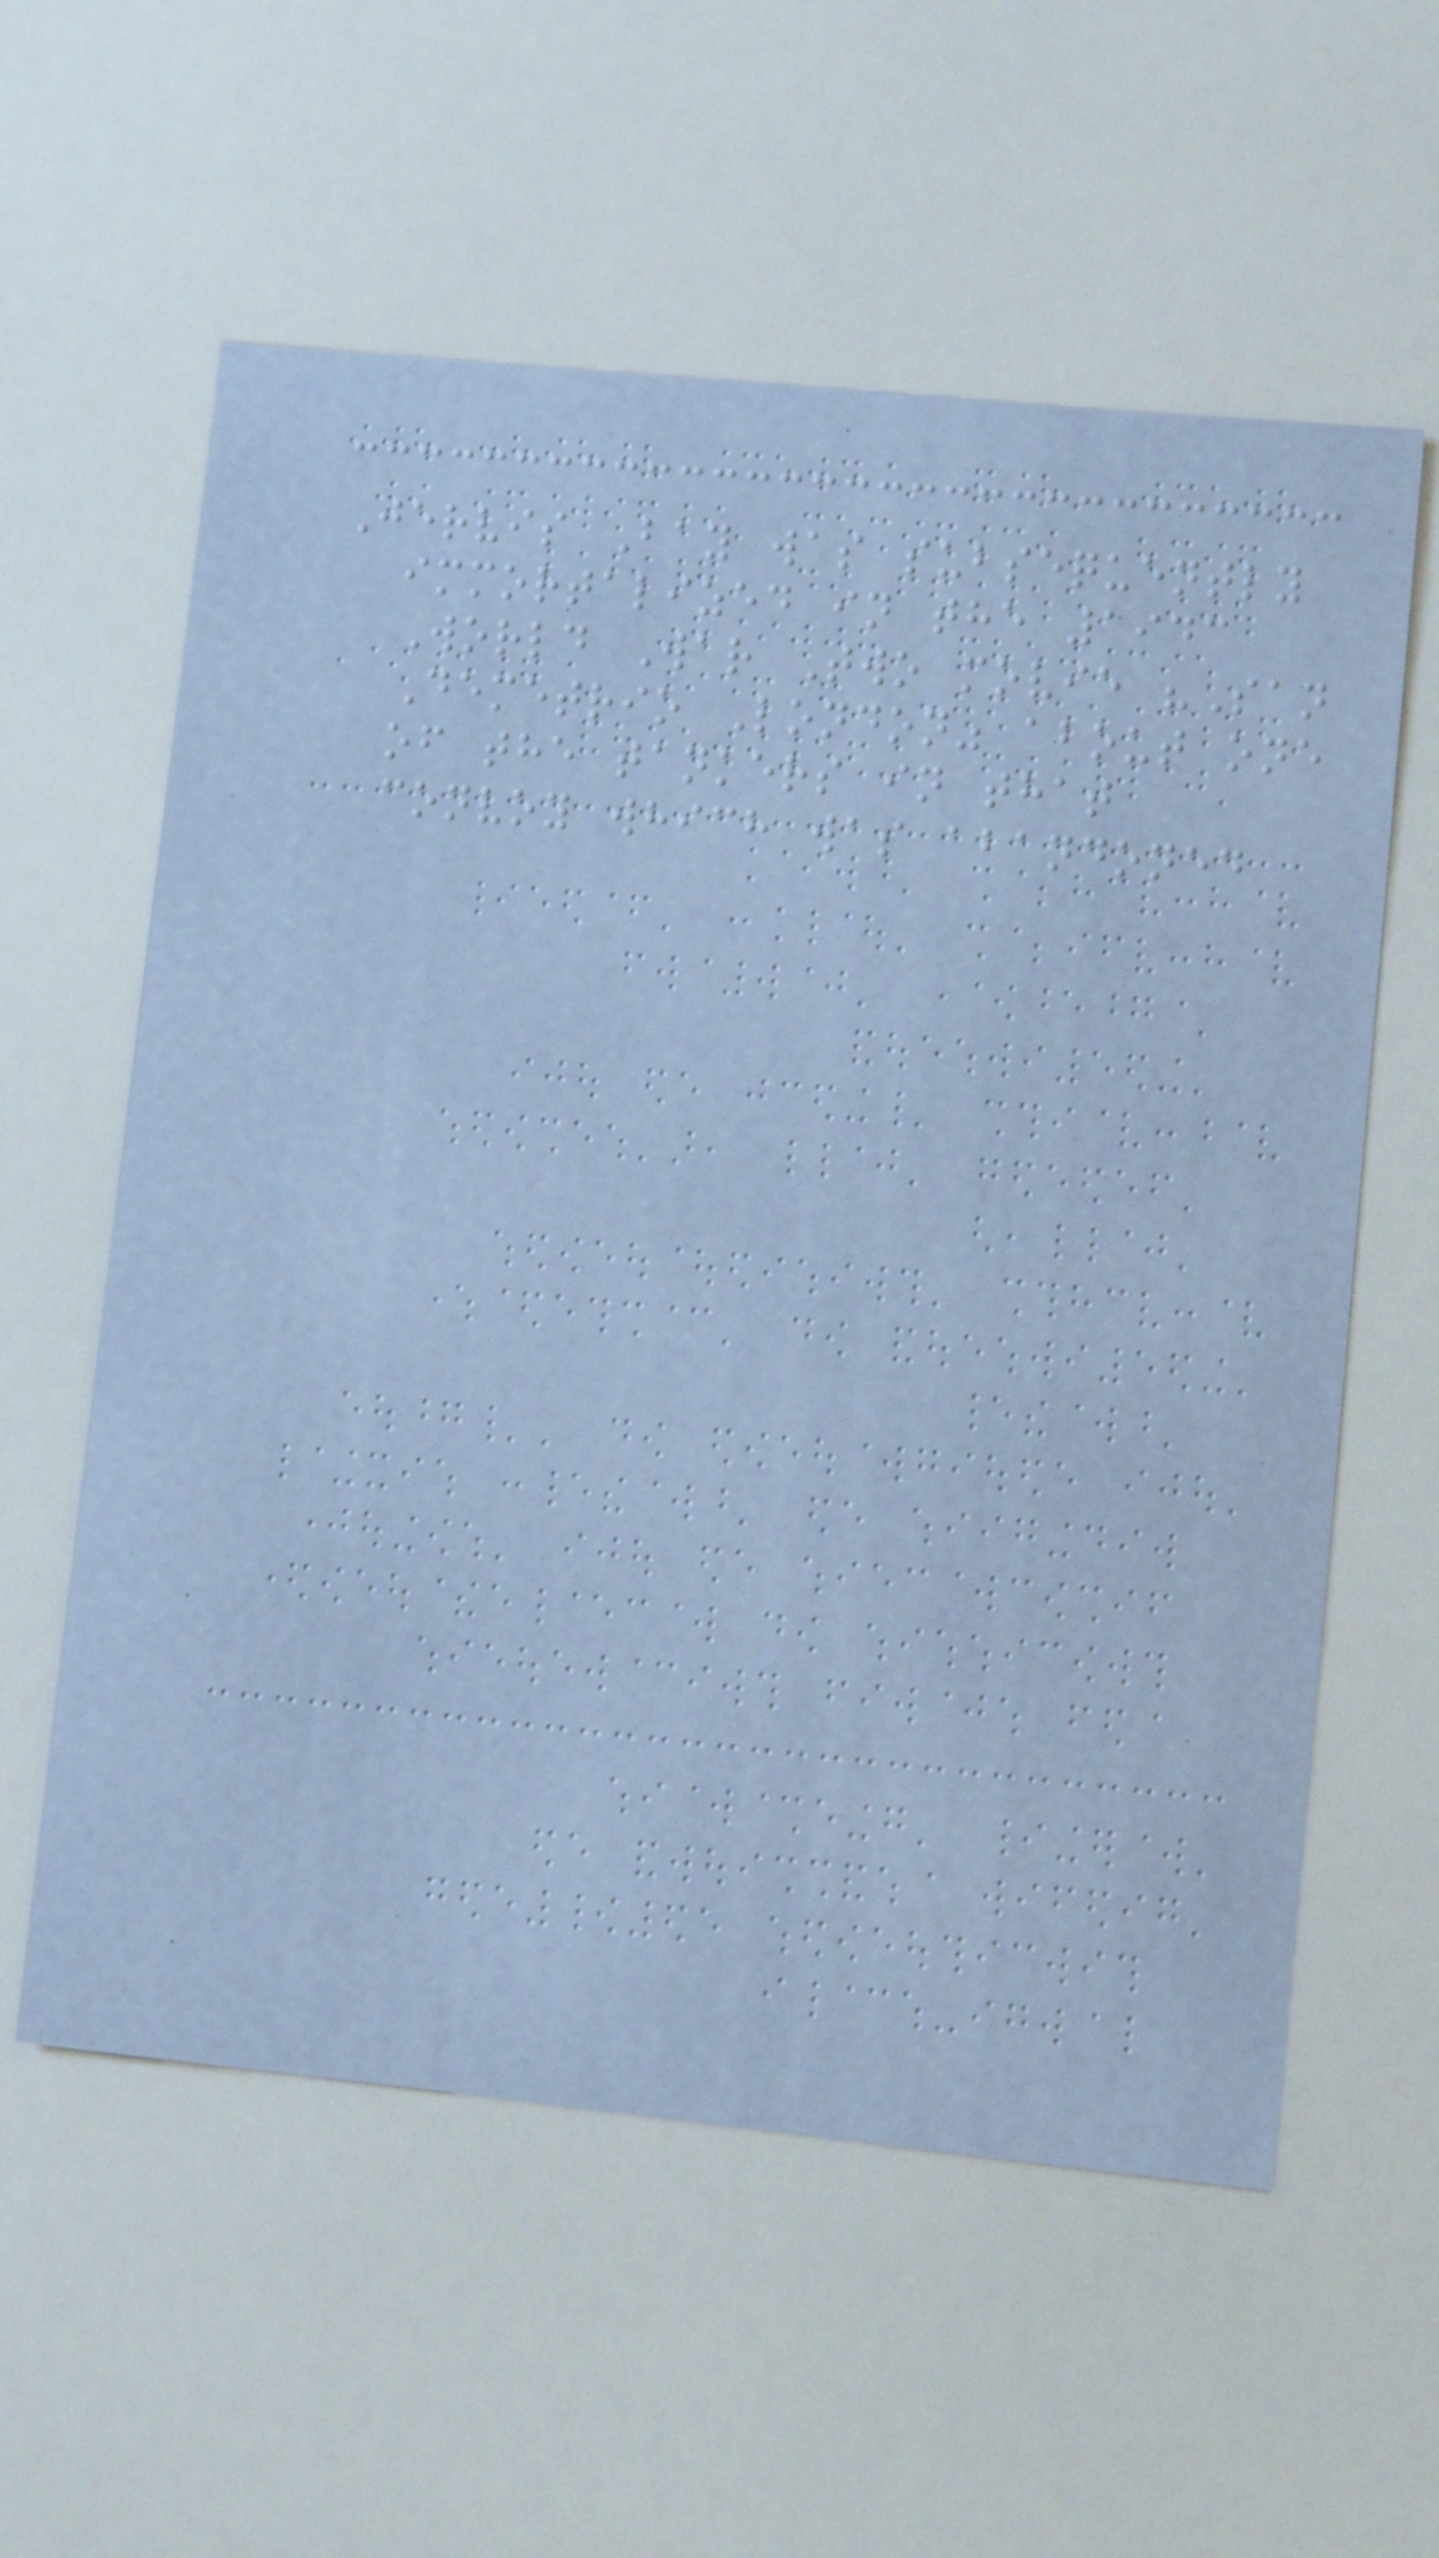Jervis Bay was subsequently
immortalized in the 1943
World War Two movie "San
Demetrio London" about one
of the tankers in that
convoy which was abandoned
